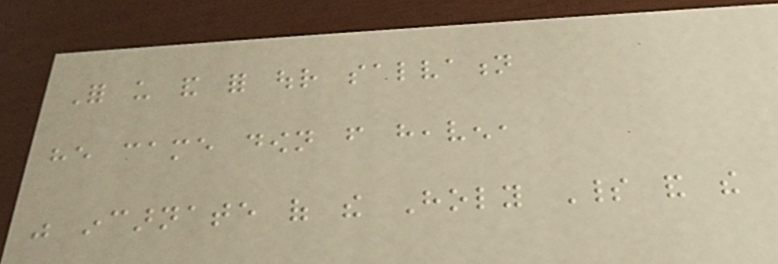For us and for our salvation
he came down from heaven,
was incarnate of the Holy Spirit and the
